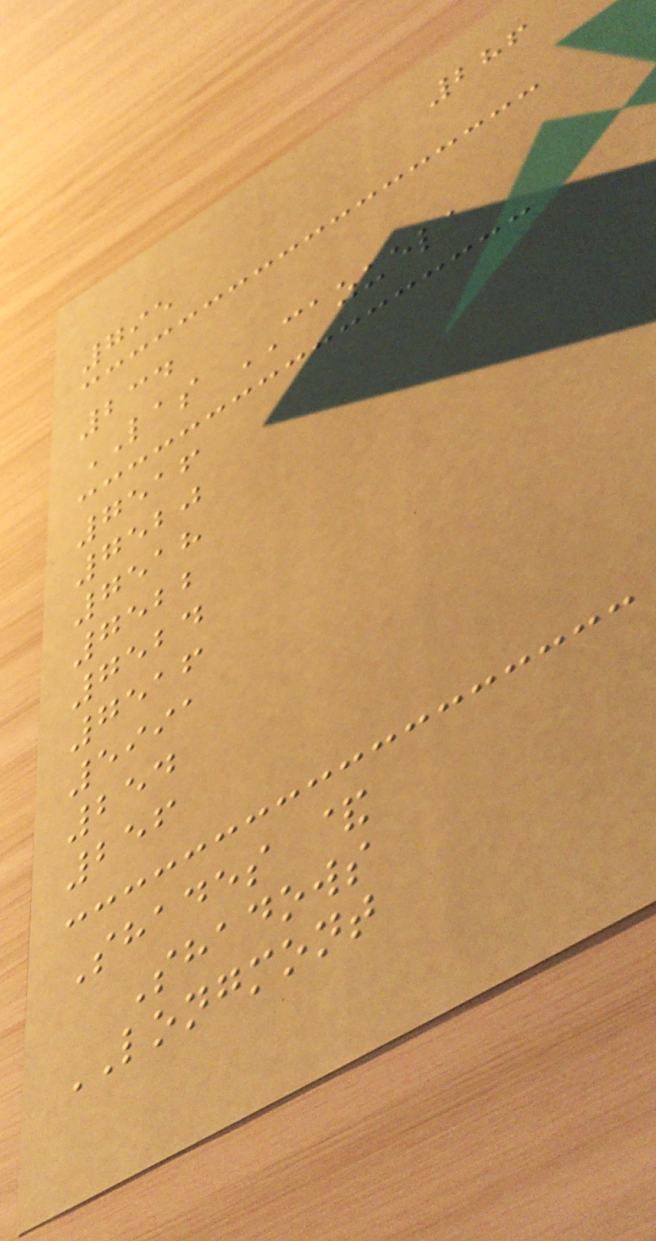286
795
234
LAS CAZUELA
7516
7520
7518
7522
7524
7516
5991
254
256
Shades &
Shadows
LONGMONT
